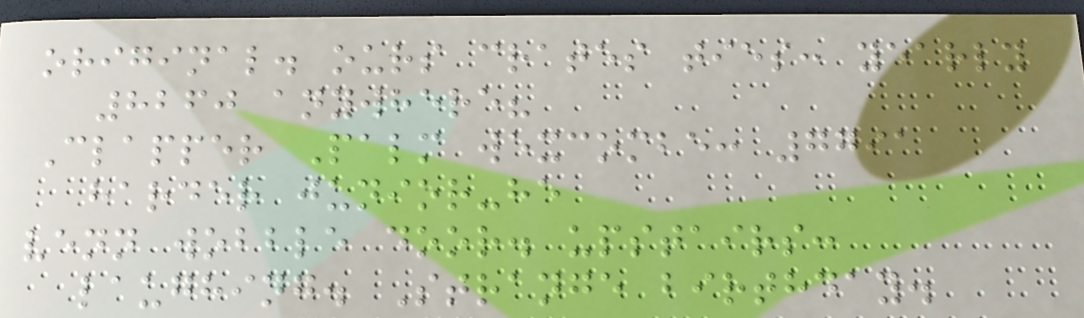original. ours crates ties: yearly
8260 anywhere?
Clapper Palm wexcombe: 7791
harder junior-he
venn wobble door. upstairs:
laughing. Strange birthday.
